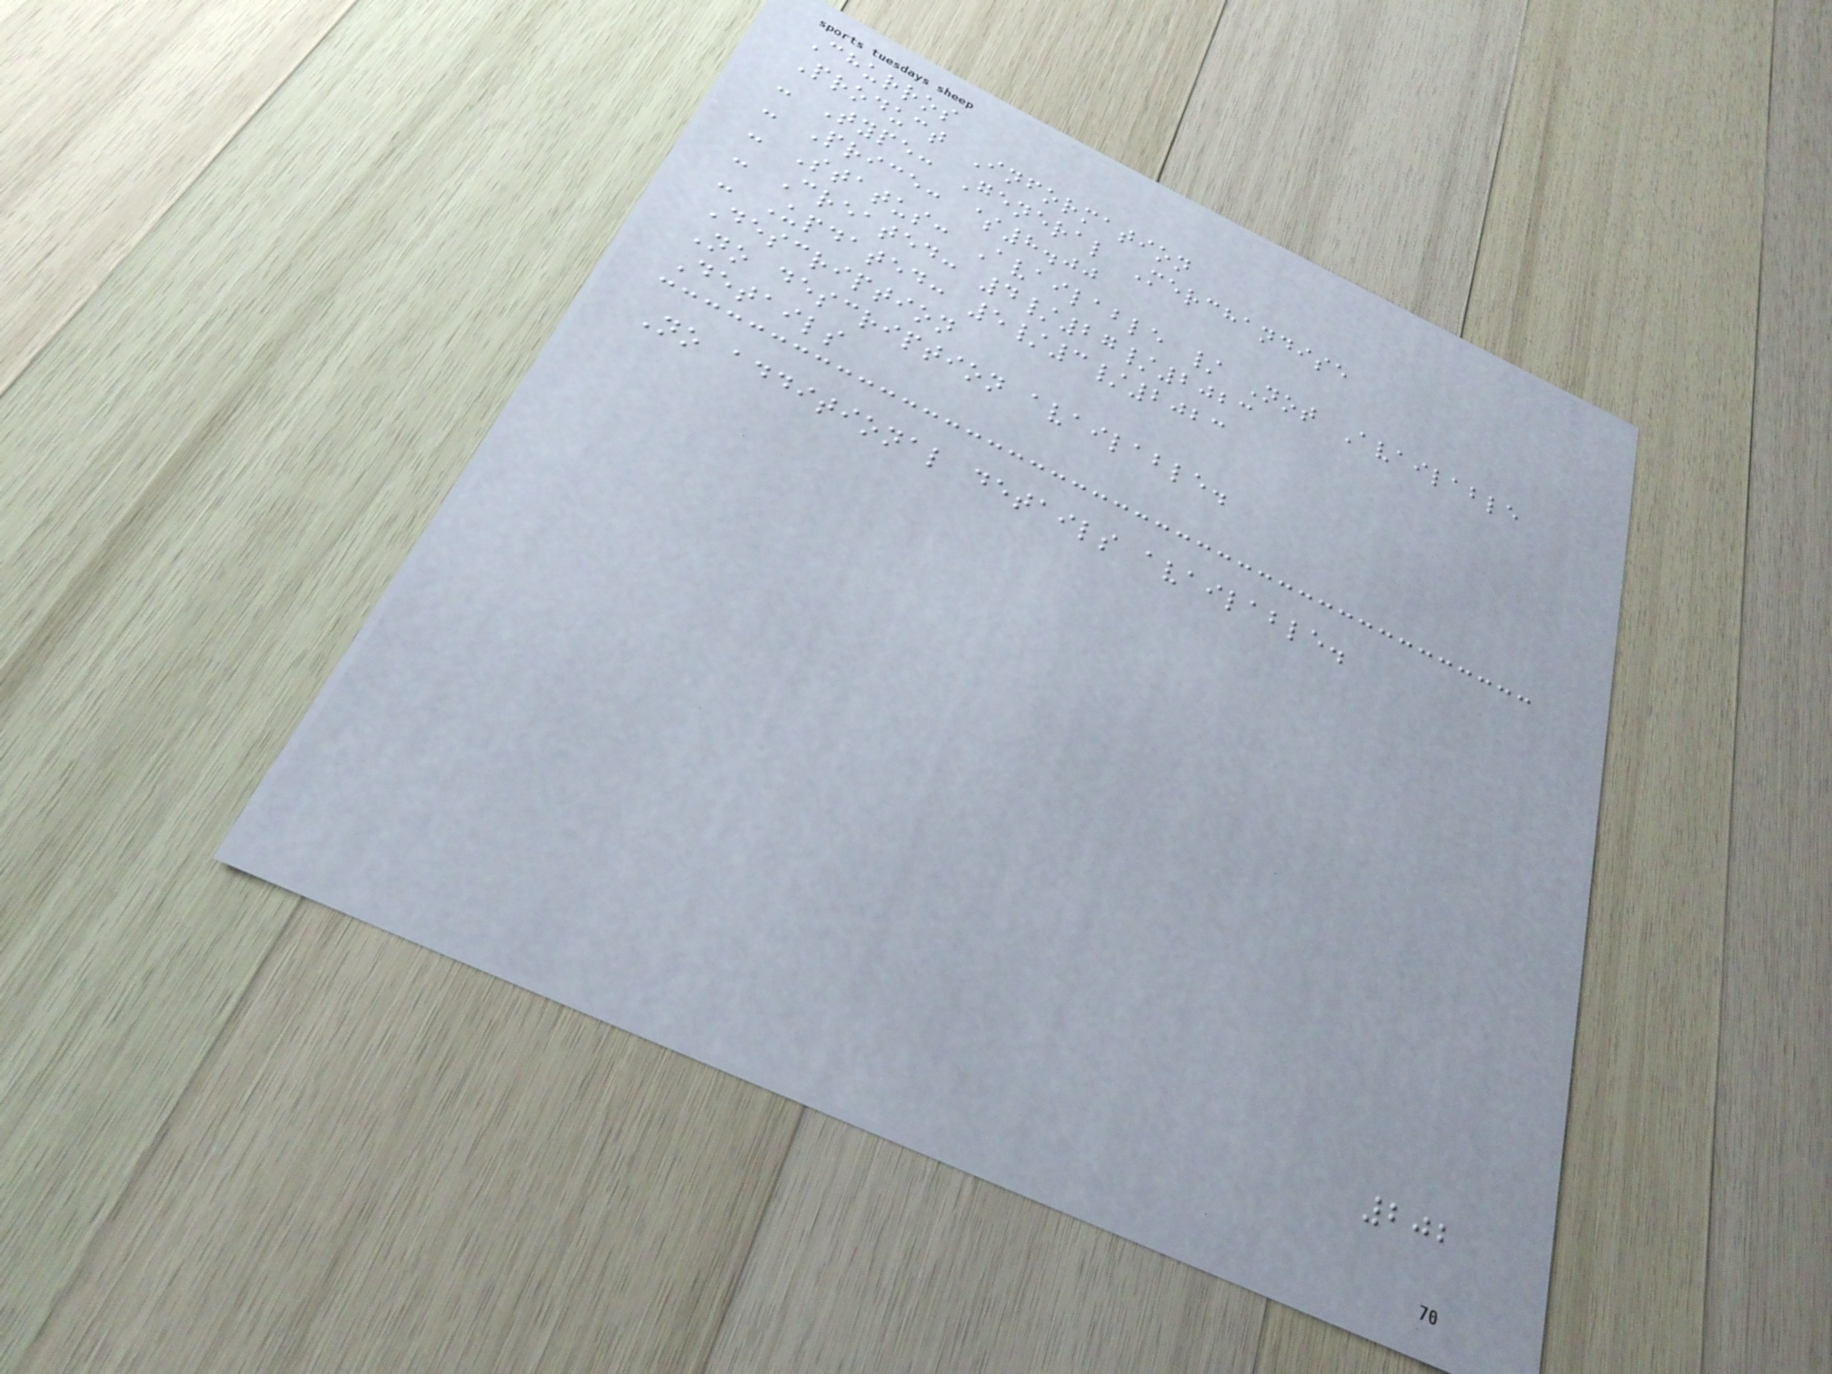Churros
Product Information
- Type: General Merchandise
- Price: $8.00
- Status: Available / Not Available
- Created: 4/27/2023
- Updated: 5/3/2023
Description
No description available.
Details
No additional details available.
202
